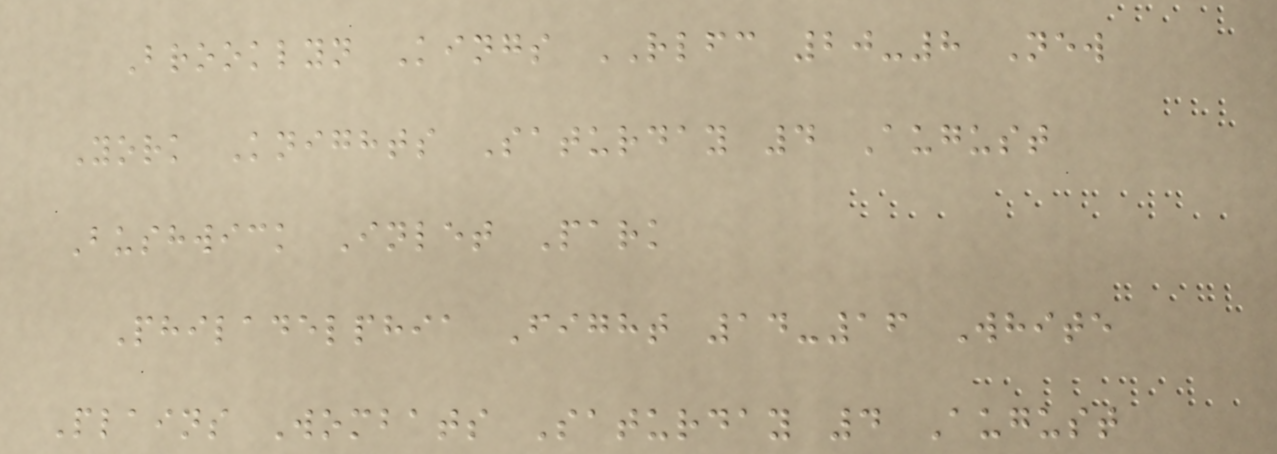Brooklyn Kings RLFC 20-8 New
York Knights Saturday 4 August
Bushwick Inlet Park
Philadelphia Fight 14-16 White
Plains Wombats Saturday 4 August
